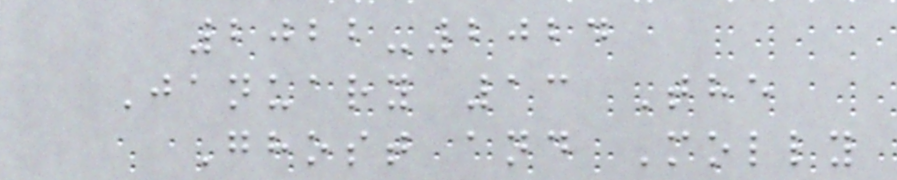2022-2024
January 13 The
Ghost and Molly
